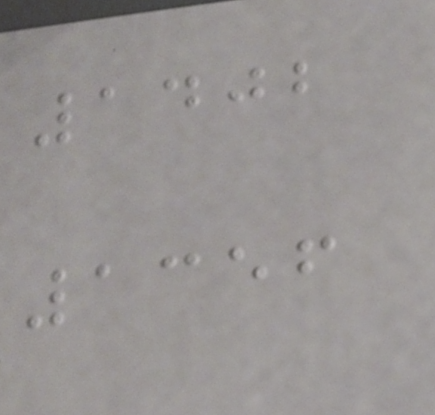1402
1356
